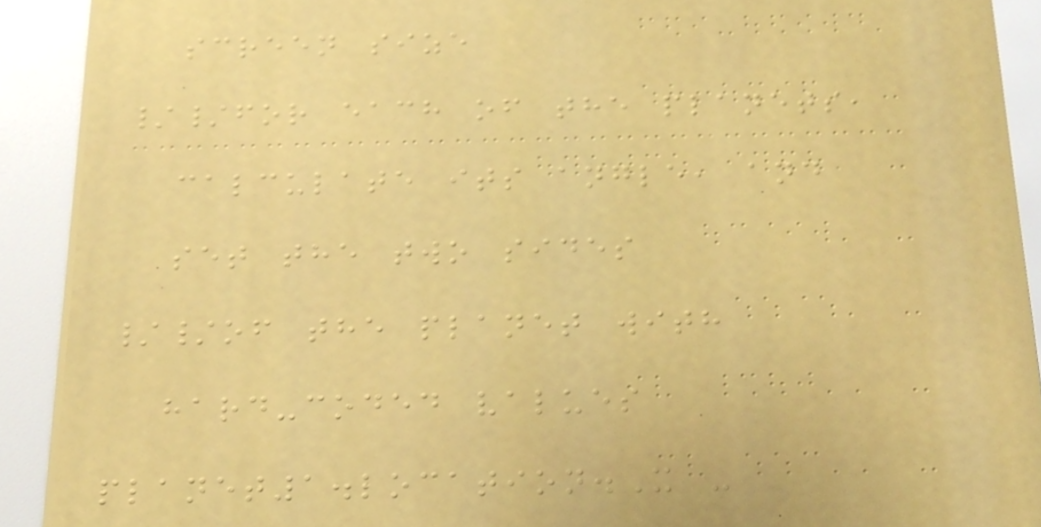screen size
//for each of the planets,
calculate its angle, and
set the two sides
//of the planet with
hard-coded values
planet1.location.X -
